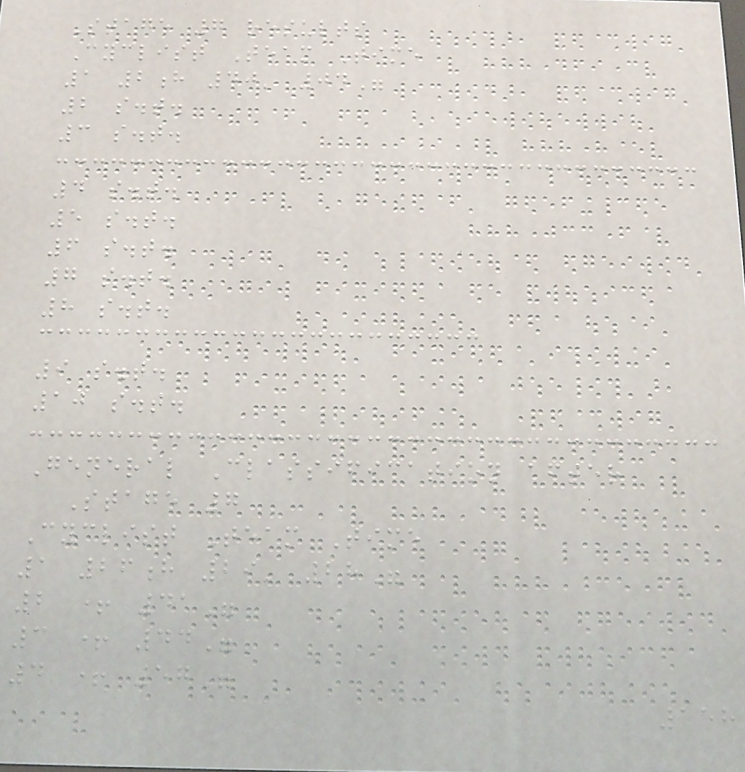Stage 7 results
Cyclist Team Time
1 2h 40' 04"
2 s.t.
3 s.t.
4 s.t.
5 s.t.
6 s.t.
7 s.t.
8 s.t.
9 s.t.
10 s.t.
General Classification after
Stage 7
Cyclist Team Time
1 26h 29' 28"
2 + 41"
3 + 44"
4 + 57"
158
